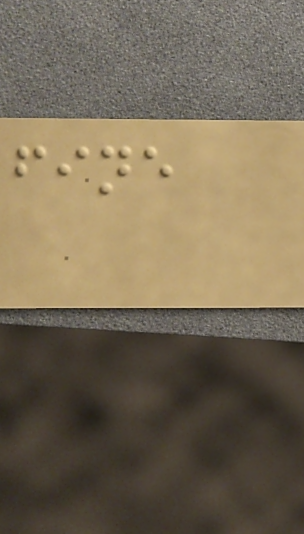fine
